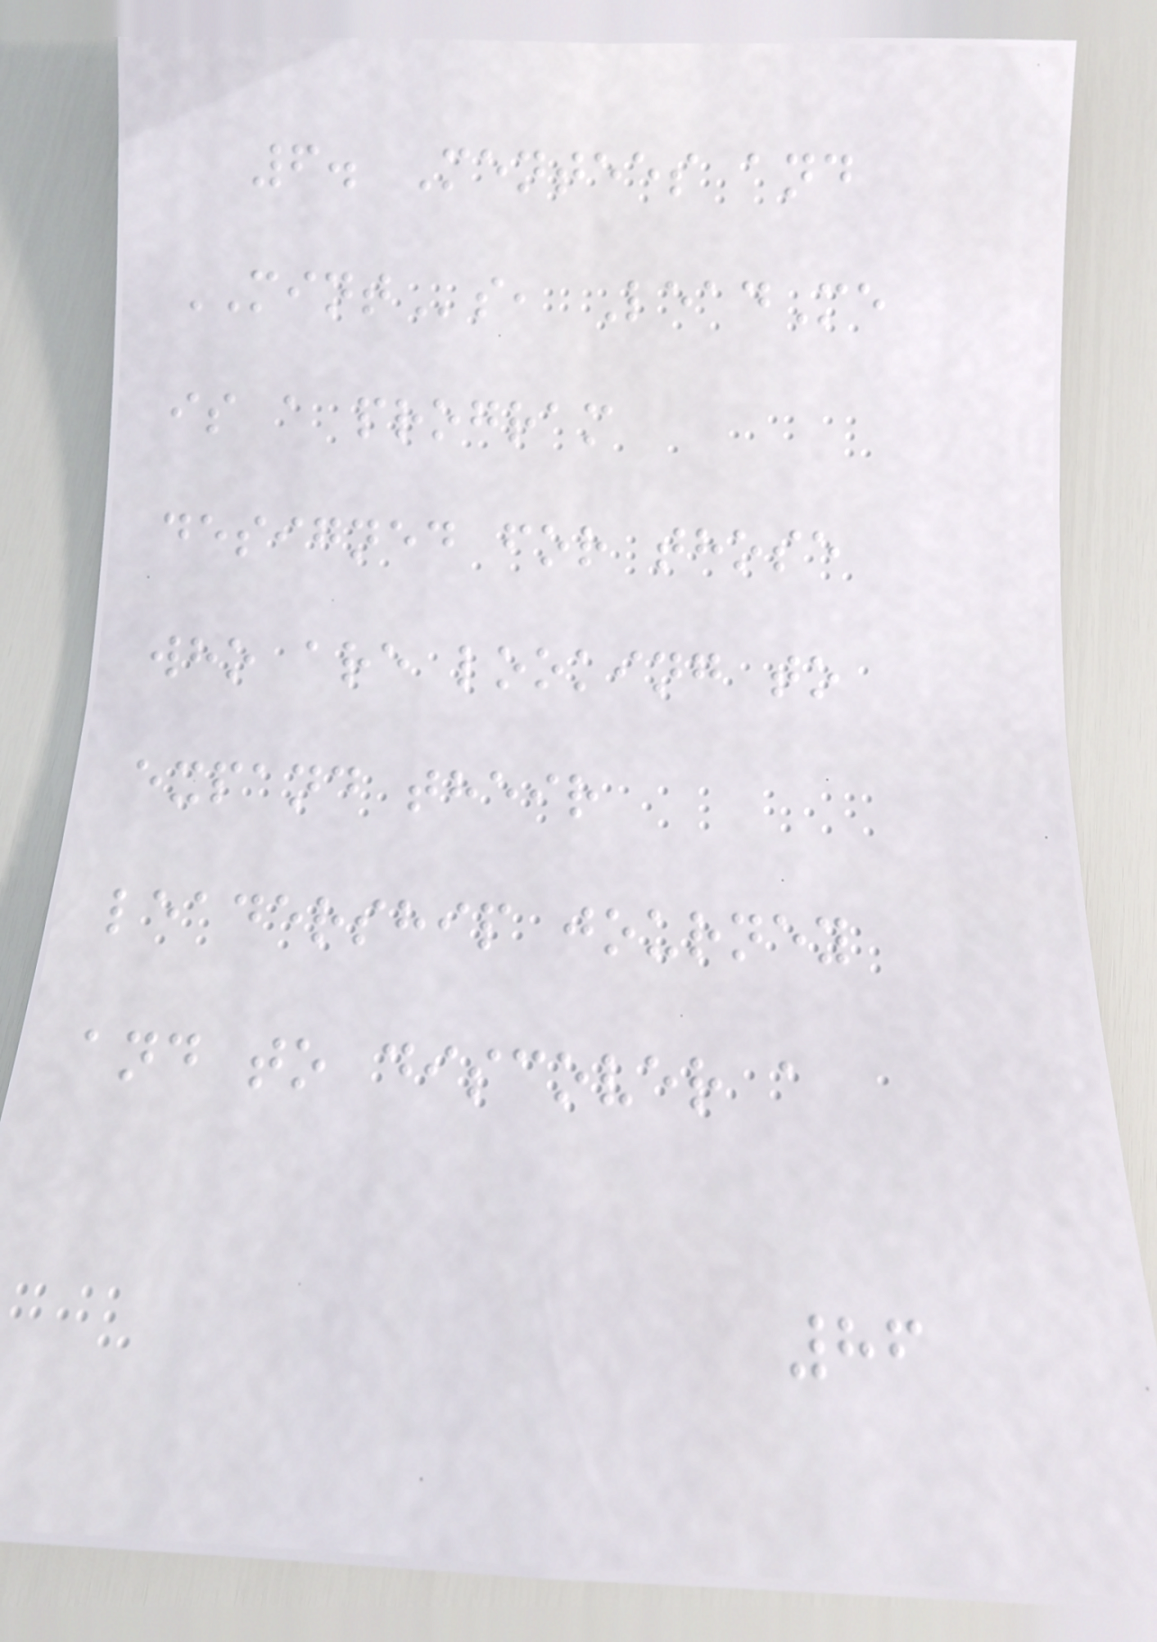6. Mentees and
MINTs, LeadMe
is a program
designed for those
who are looking to
expand their
leadership journey
and to discover a
86
